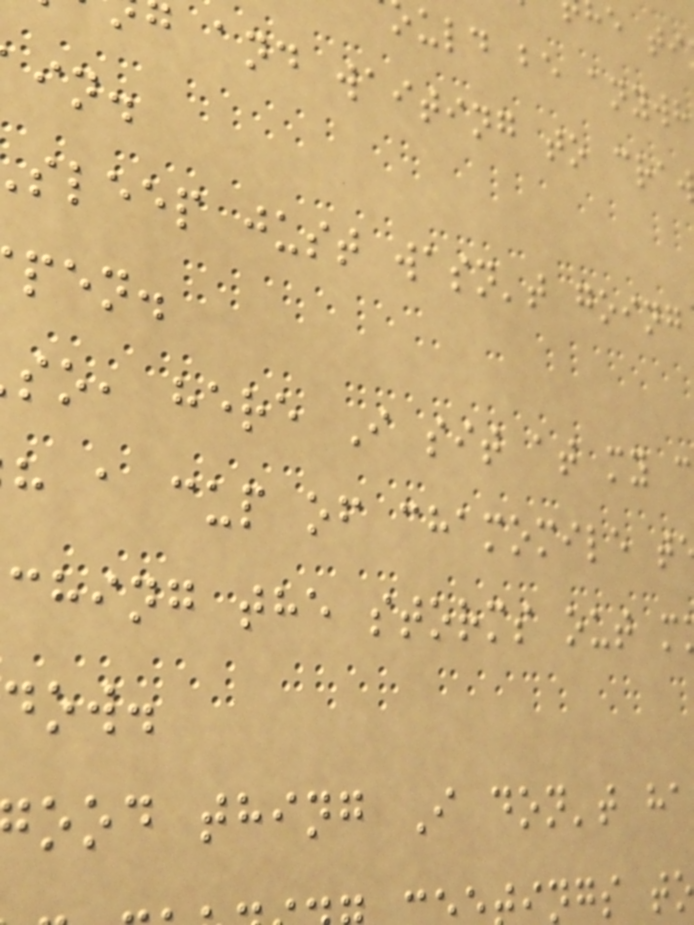uld be anywh
and waiting to cra
sleep just wasn't going
pen.
so, here I sit at my c
h a cup of chamomile t
ching the storms out m
dow.
ood thing I don't ha
